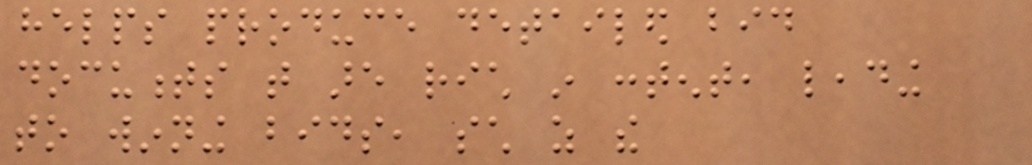helps produce detailed bid
documents that are rich in content, leading
to winning bids, such as the
